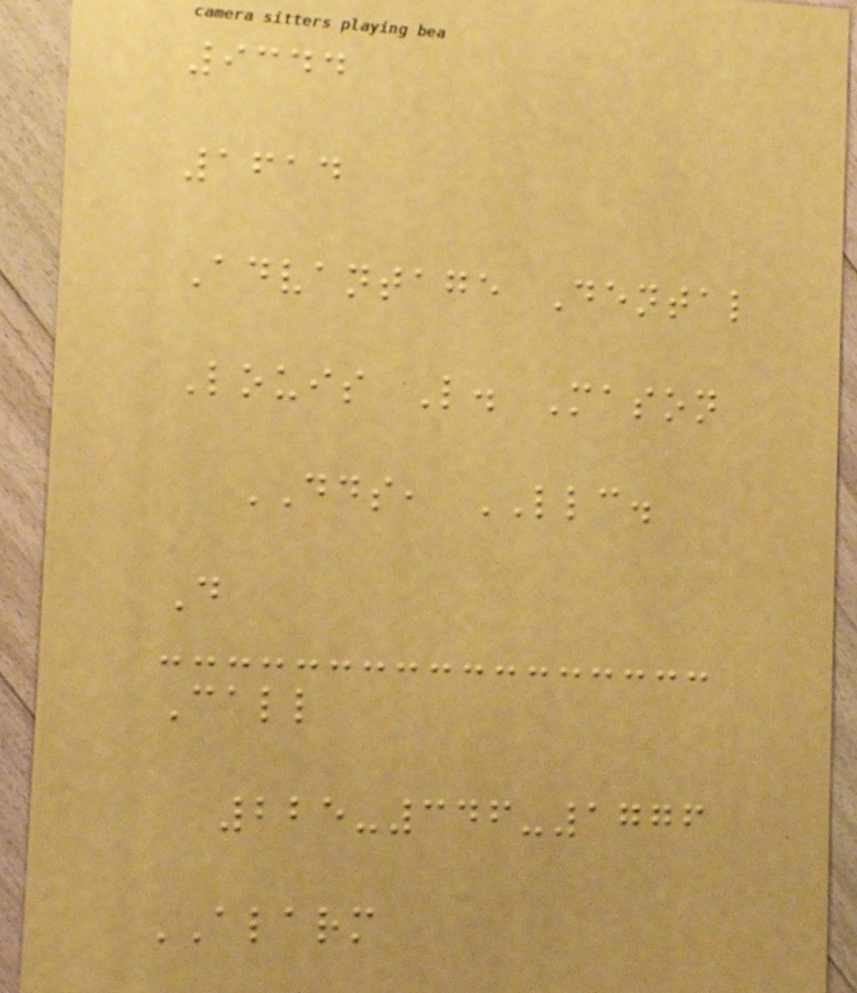9344
1614
Advantage Dental
Louis L. Mason
DDS, LLC.
D
Call
225-346-1776
ALARM
